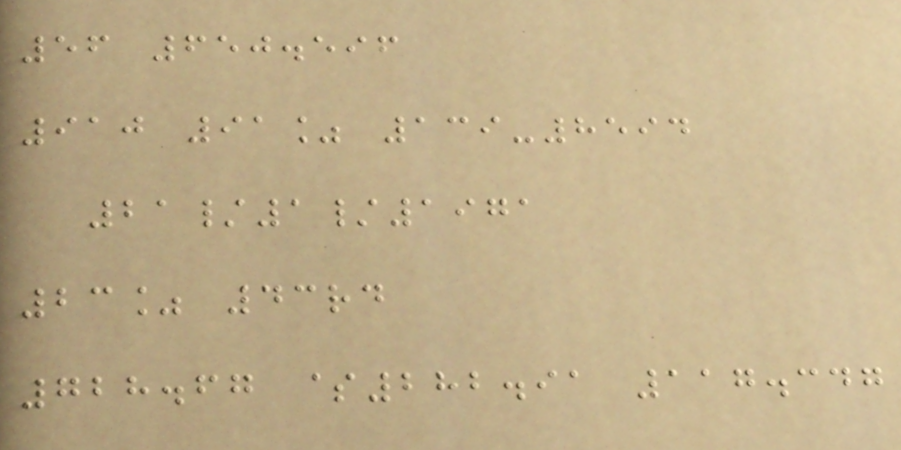56 650.596
910 91% 139-8594
21/1/1971
23% 43rd
728.67 $282.91 117.347
